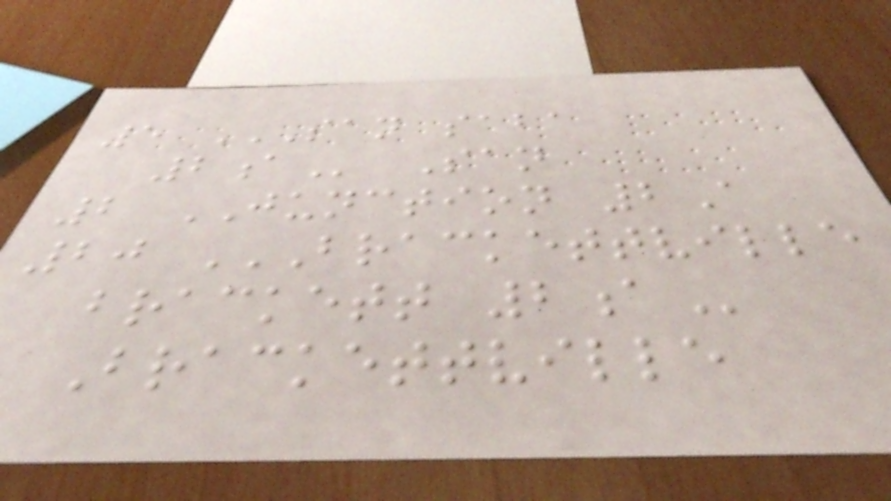5 SAN SABA
2A San
2 JUNCTION 2A
20 BRACKETTVILLE
BRACKETT 2A
Brackettville
